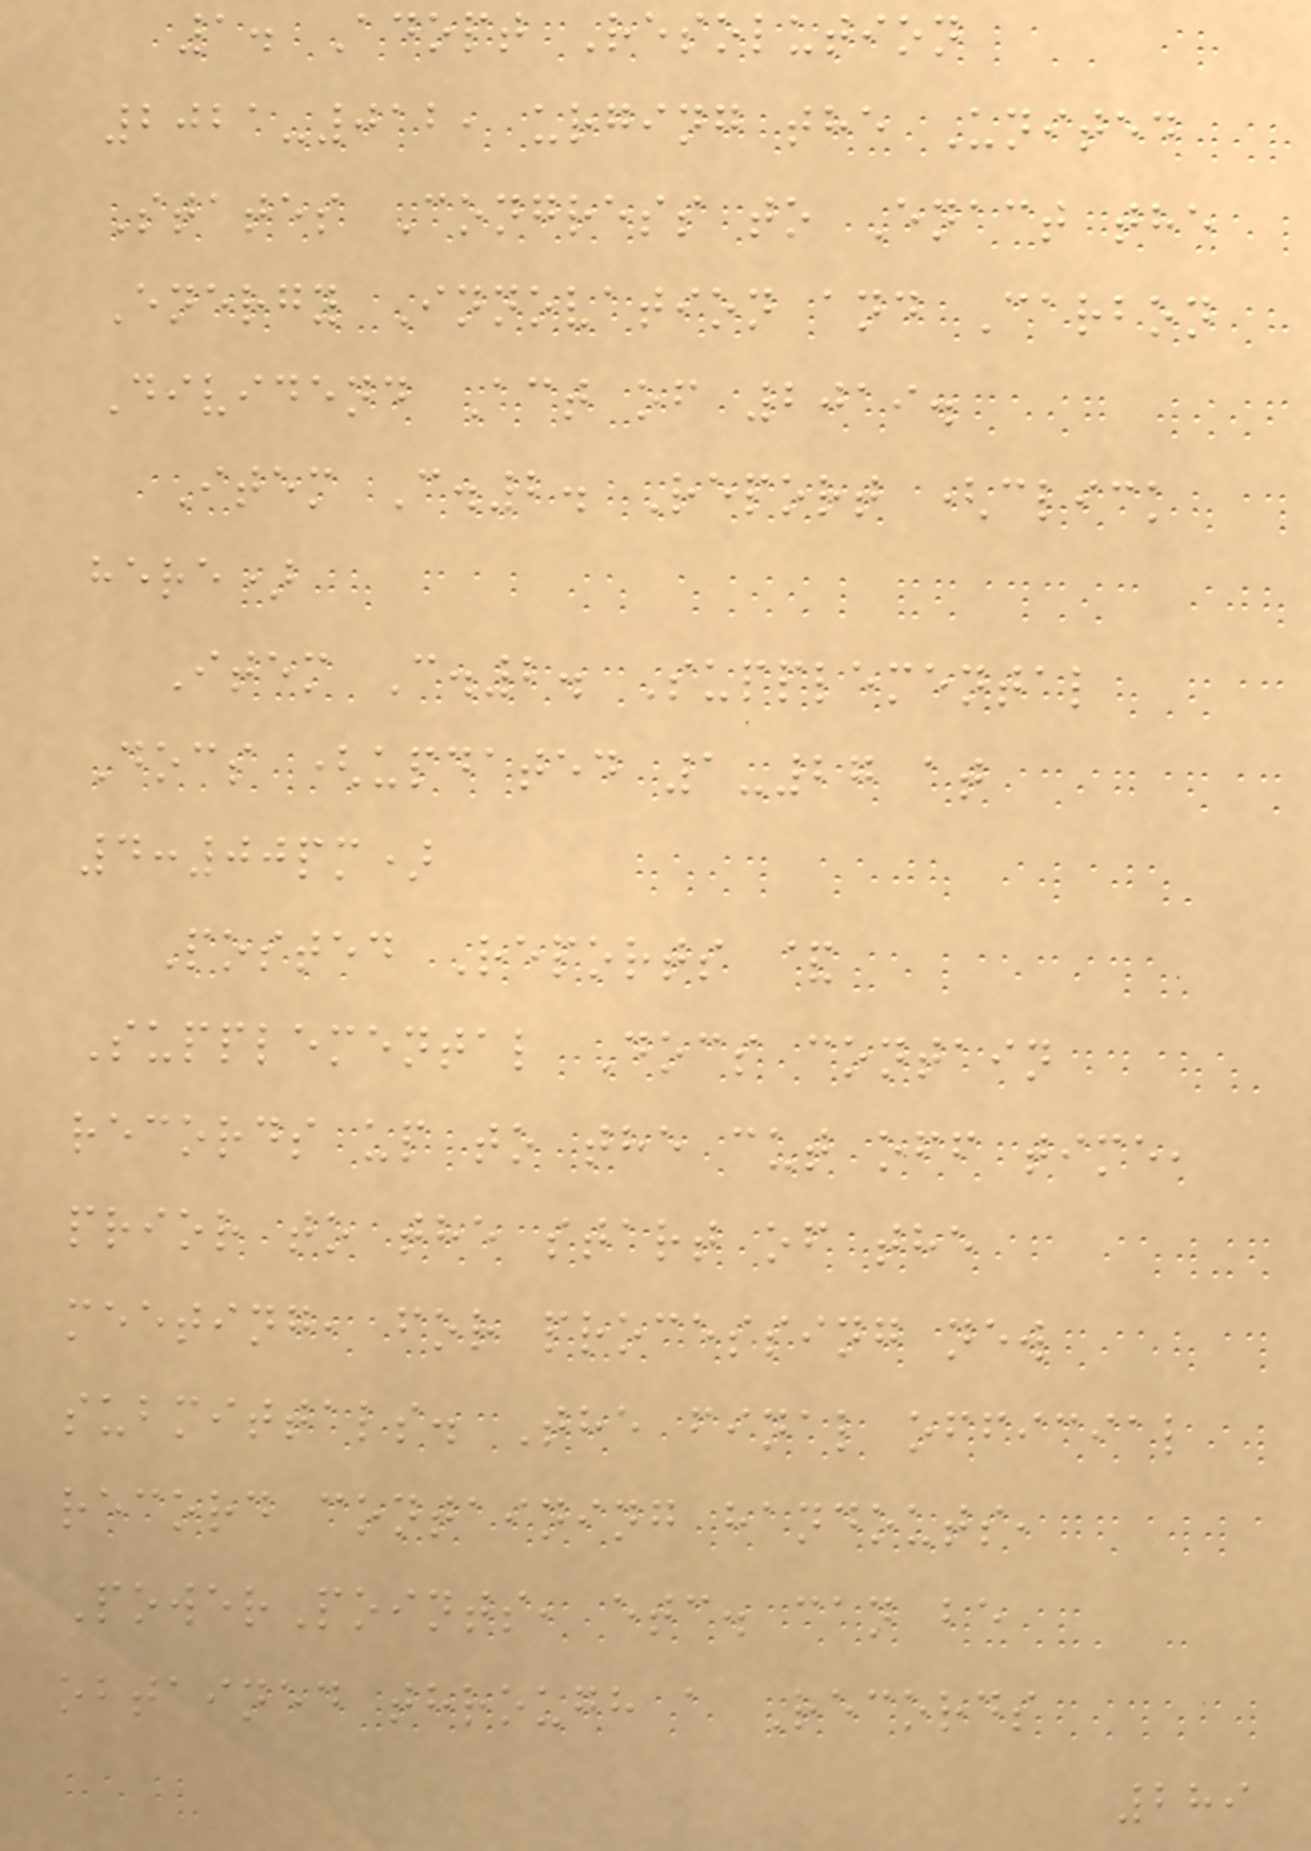1. Adopt Resolution
2021-012, urging the United
States Congress to Enact the
Energy Innovation and Carbon
Dividend Act of 2019.
Item C.2. Report (click
here)
Item C.2. Supplemental
Docs (updated 1-27 at
4:00pm)
Posted Reports &
Supplemental Docs contain
records up to the cut off time,
prior to the start of the
meeting, for processing new
submittals. The final official
record containing handouts,
PowerPoints, etc. can be
obtained through a Records
289
